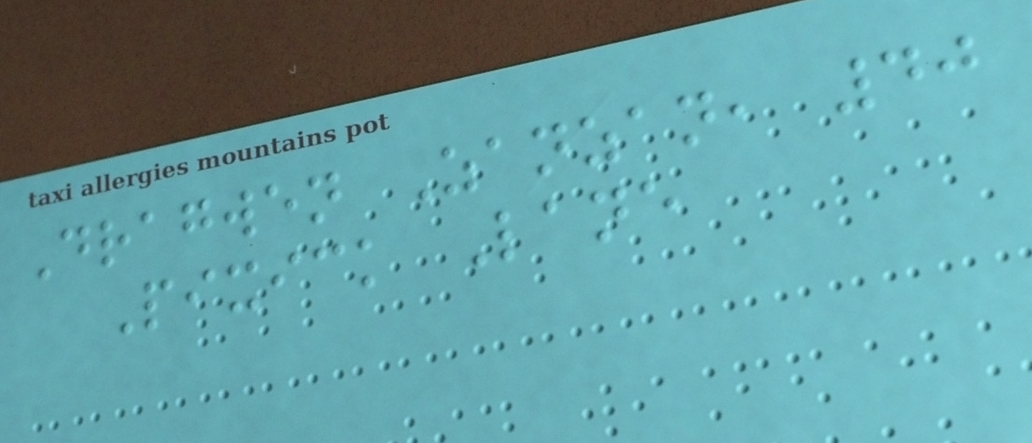Dragwen Zanzan, 40
Pixick Lane
